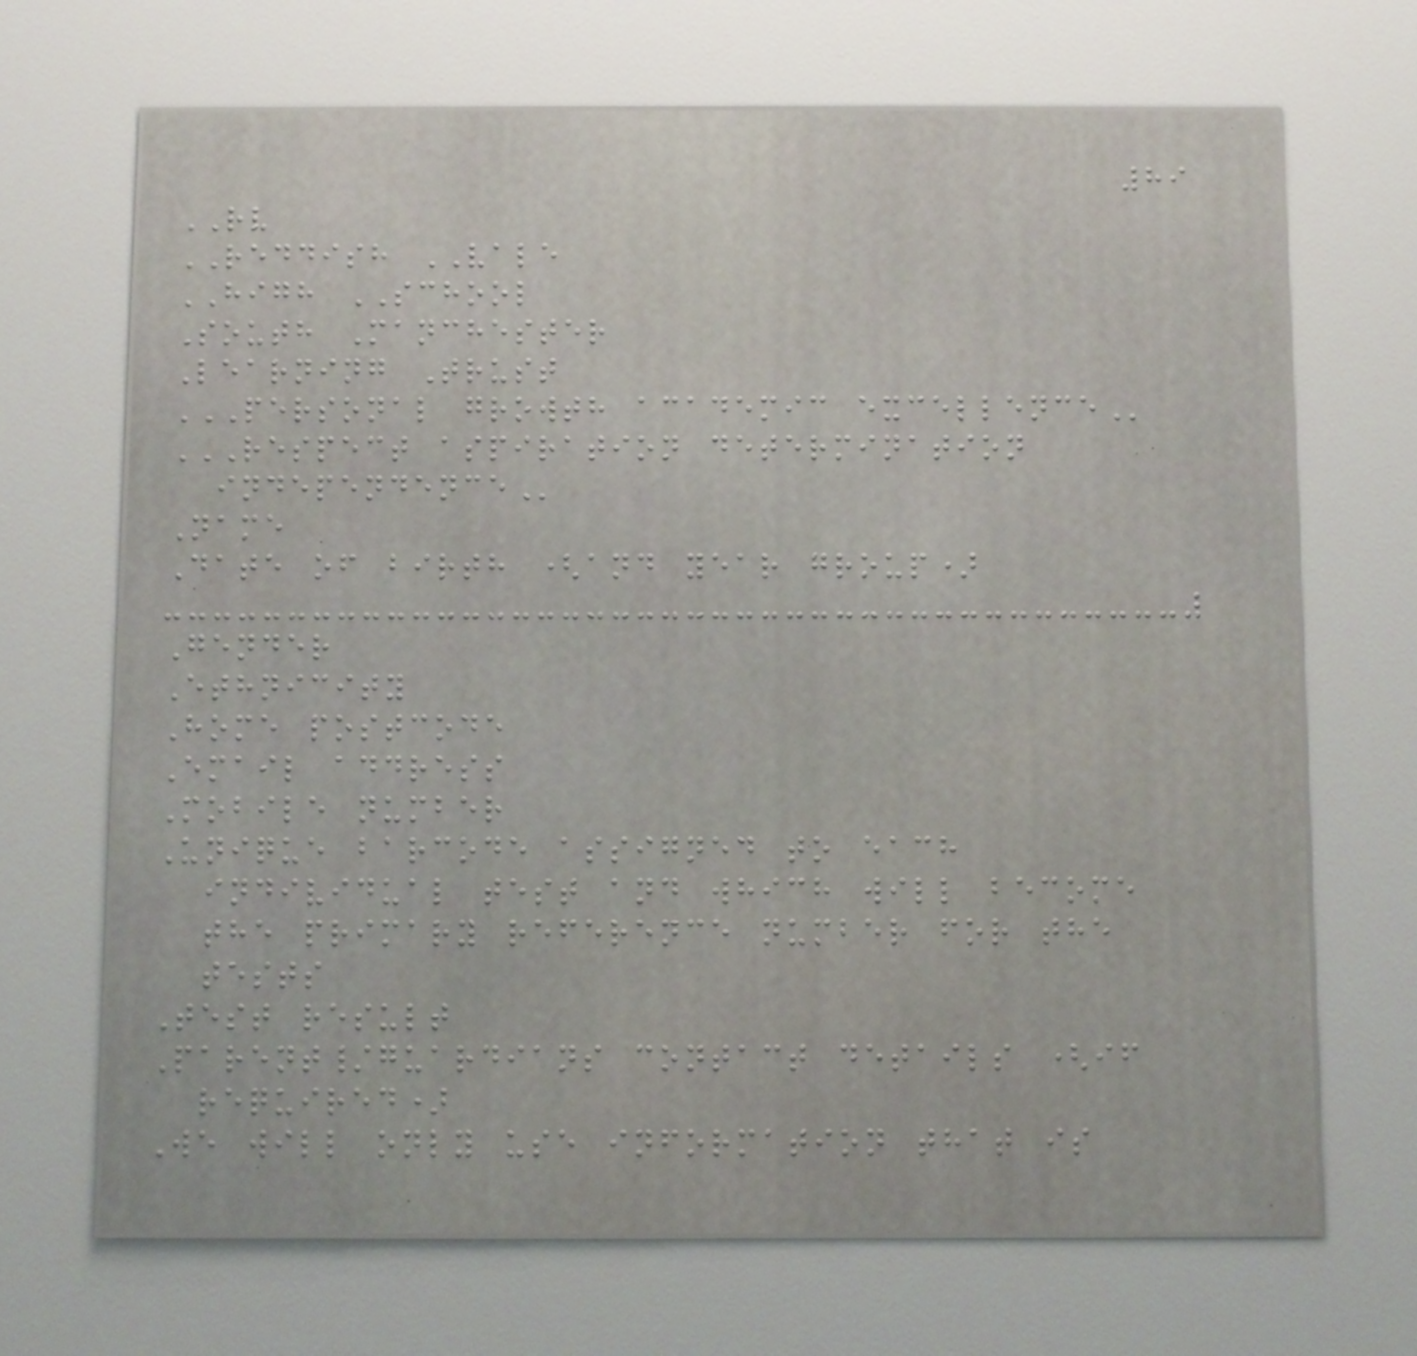89
RV
REDDISH VALE
HIGH SCHOOL
South Manchester
Learning Trust
PERSONAL GROWTH ACADEMIC EXCELLENCE
RESPECT ASPIRATION DETERMINATION
INDEPENDENCE
Name
Date of birth (and year group)
Gender
Ethnicity
Home postcode
Email address
Mobile number
Unique barcode assigned to each
individual test and which will become
the primary reference number for the
tests
Test result
Parent/guardians contact details (if
required)
We will only use information that is
